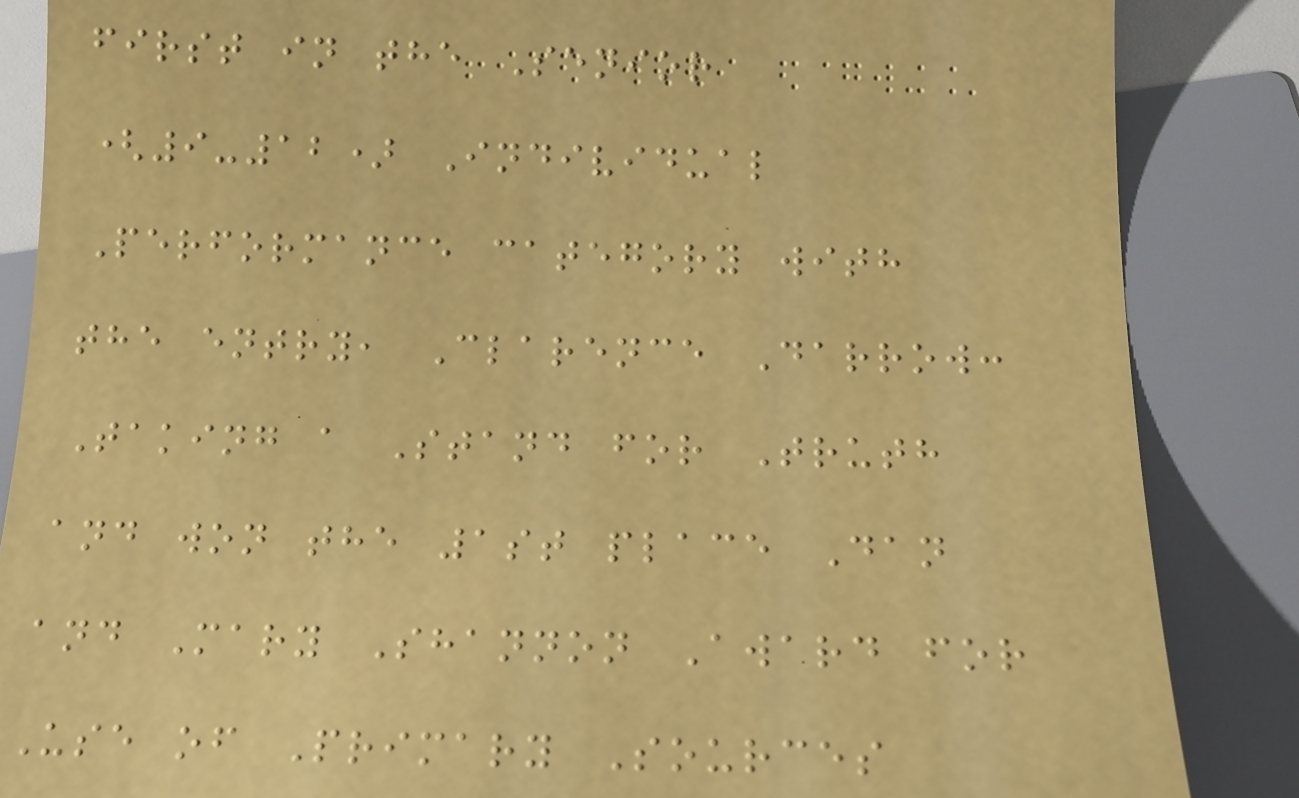first in the Senior
(9-12) Individual
Performance category with
the entry, Clarence Darrow:
Taking a Stand for Truth
and won the 1st place Dan
and Mary Shannon Award for
Use of Primary Sources
